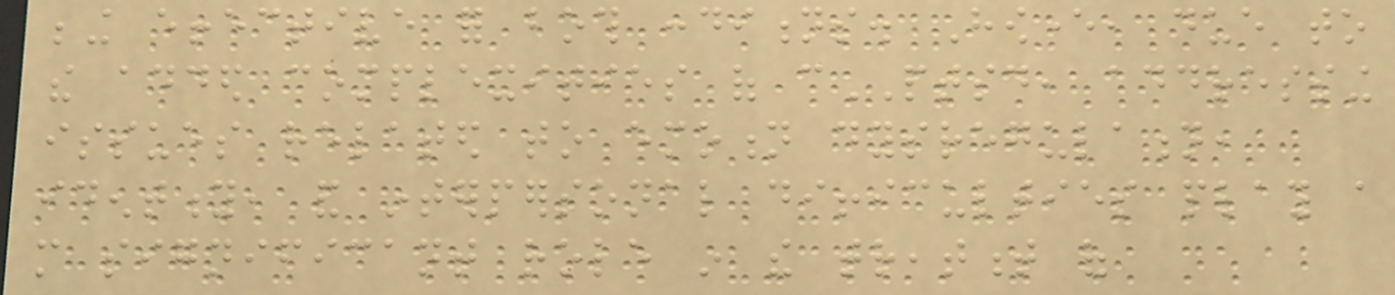being effective for both conditions. However, due to
the added complexities of cPTSD, addressing
issues related to emotion dysregulation,
identity, and interpersonal difficulties play a
more significant role in the treatment of
